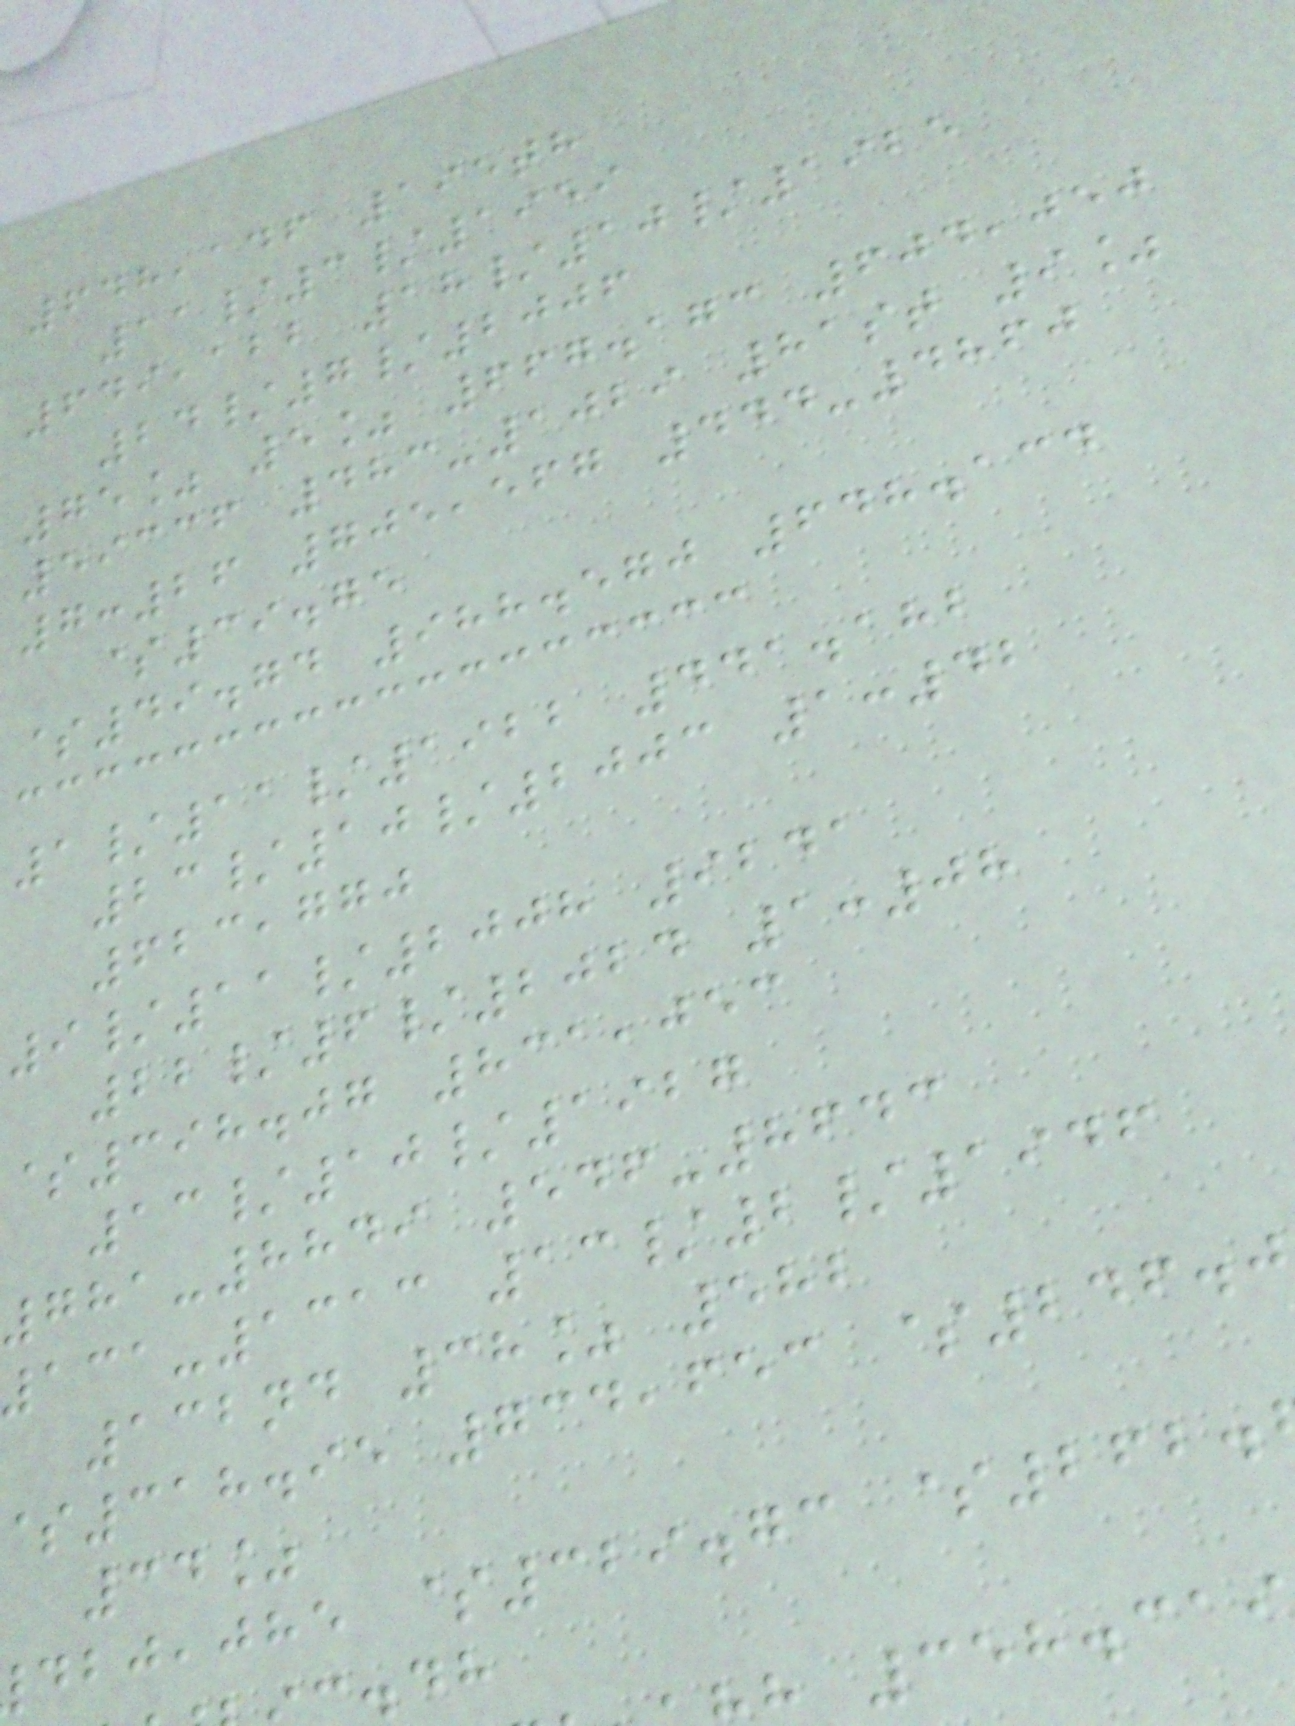648,146 195th
11/3/1959
649,122 18/10/1925
24/7/2006
75% 5% 667.173 604,050
59336 483-1029 81st 9%
7:26 705,567 444-4860
$39.75
$49.74 988.570 648.134
1/11/1922 441.182
23/10/2003 1:42
623,770
9/11/2008 9241
22/6/2024 1:08
$398.07 831,053
13/10/1927
781-8849 546-8643
131-1313 13/2/1946
132nd 38% 582
318.95 734,653 $246.0
34%
,jhe $329.73 $262.
358.319
